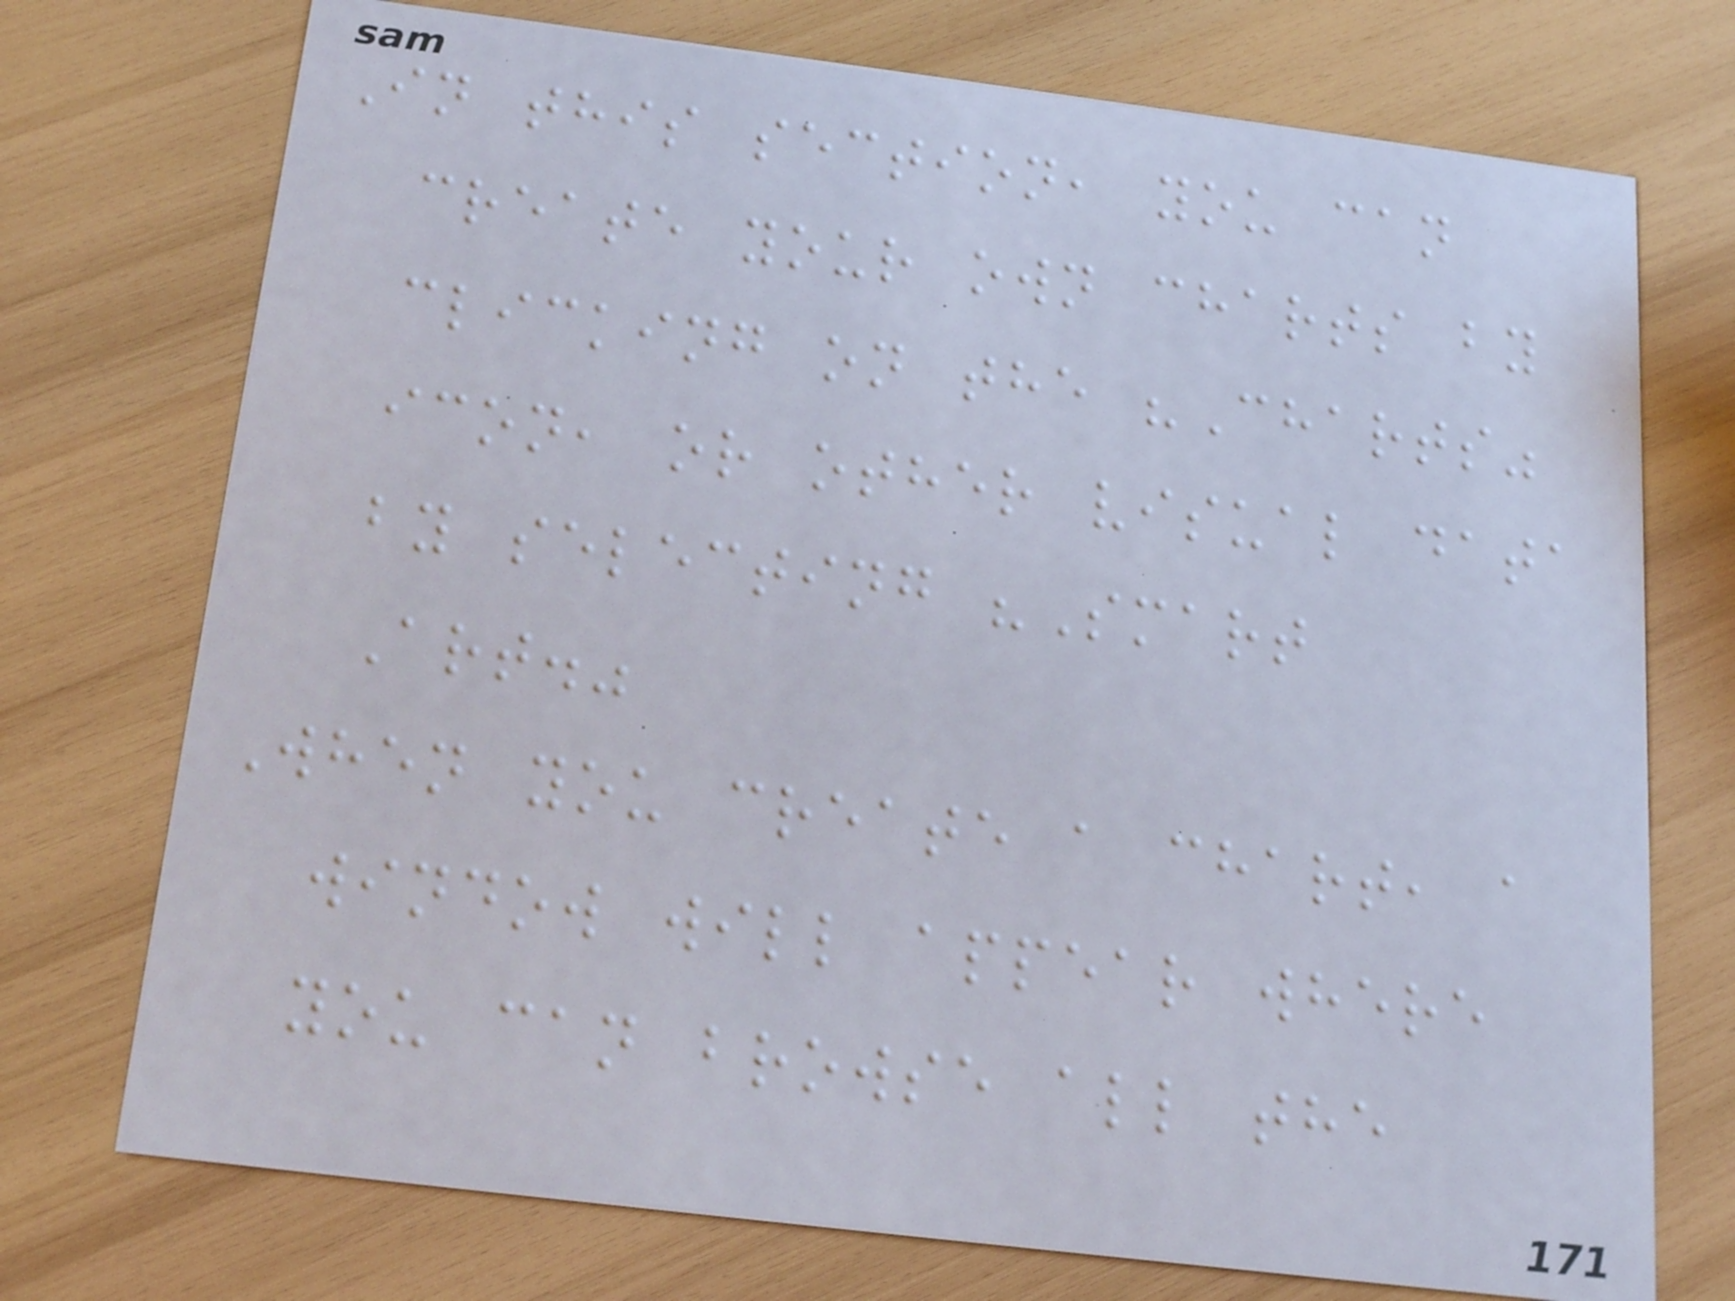In this section, you can
create your own charts by
clicking on the "Charts"
icon, or other visual data
by selecting "Smart
Art."
When you create a chart, a
window will appear where
you can browse all the
